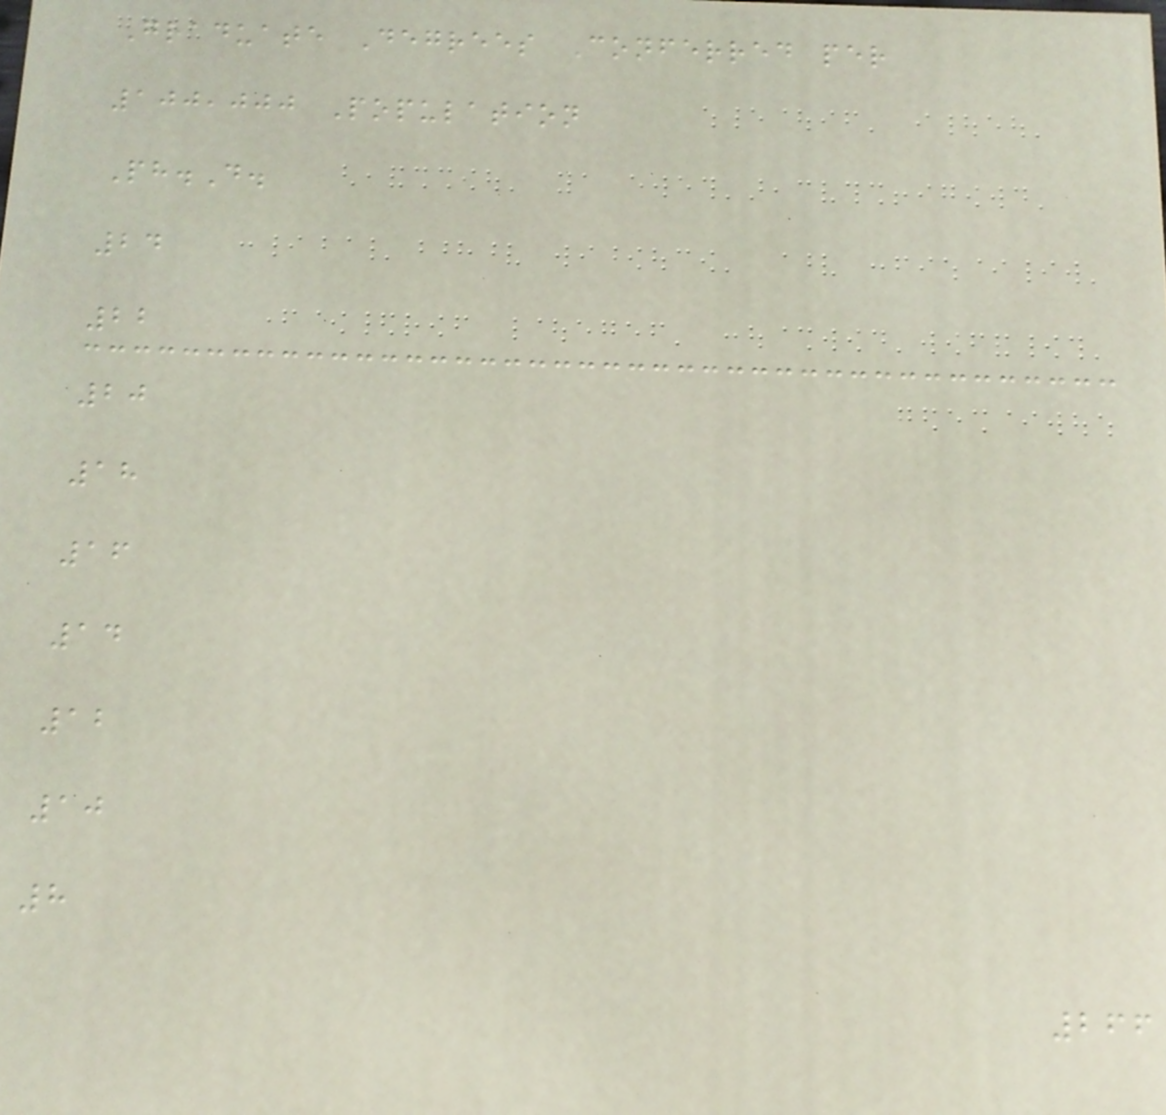Graduate Degrees Conferred per
100,000 Population
Ph.D.
24
22
20
18
16
14
12
10
8
266
